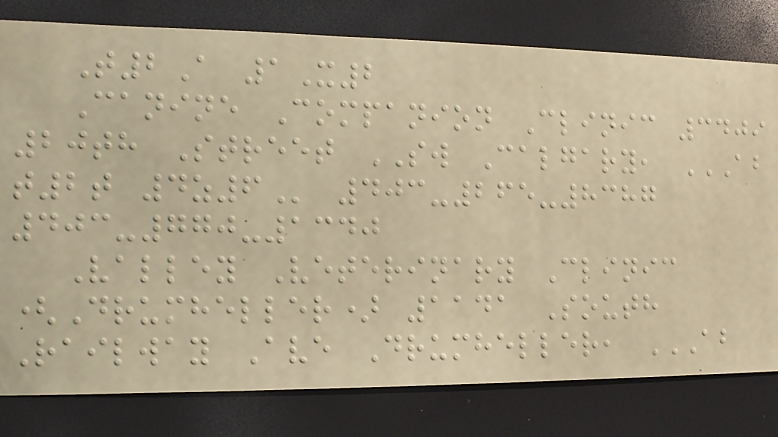T2A 1X2
Canine Companion Clinic 3409
20th Street SW Calgary, AB
T2T 4Z6 403-265-8387
403-770-1340
Valley Veterinary Clinic
(Drumheller) 1141 South
Railway Ave Drumheller, AB
